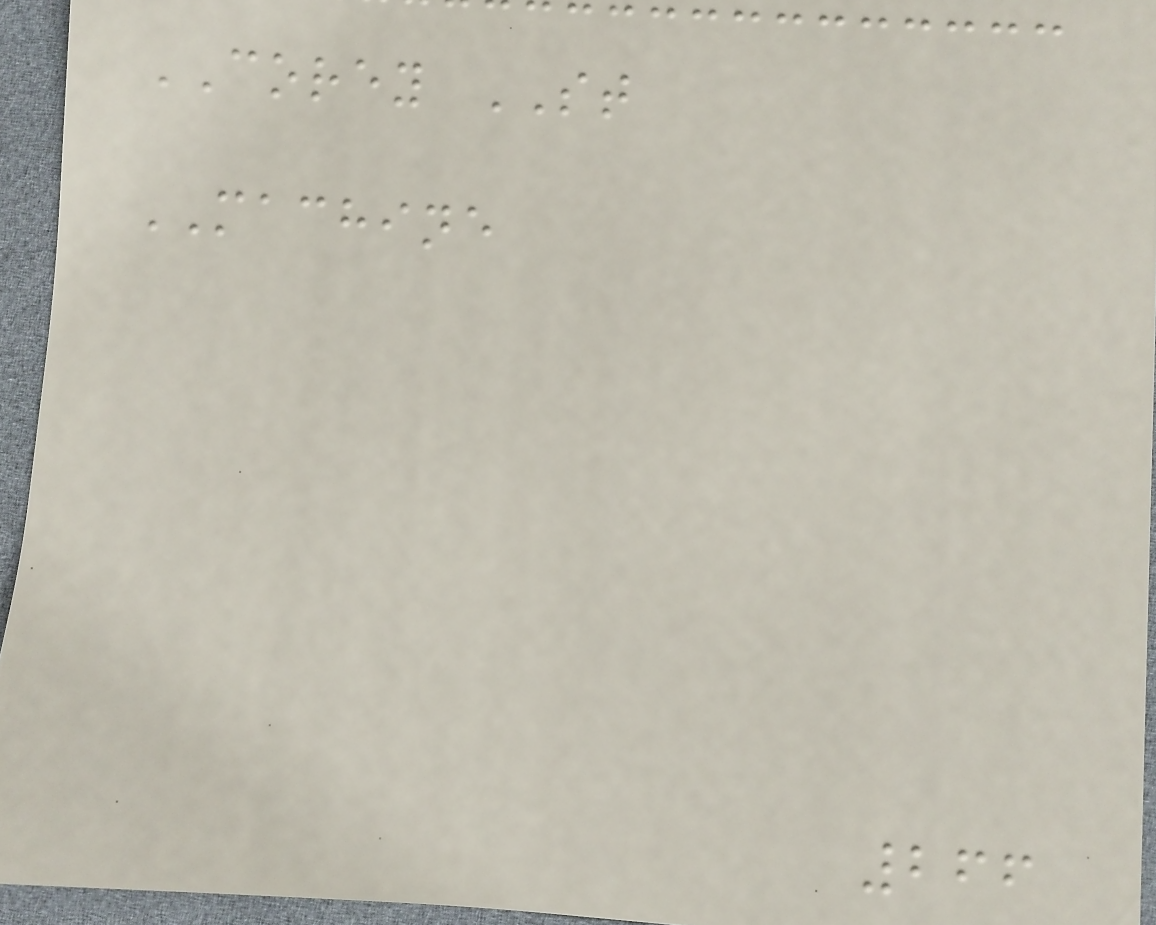COREY ST
MACHINE
266
